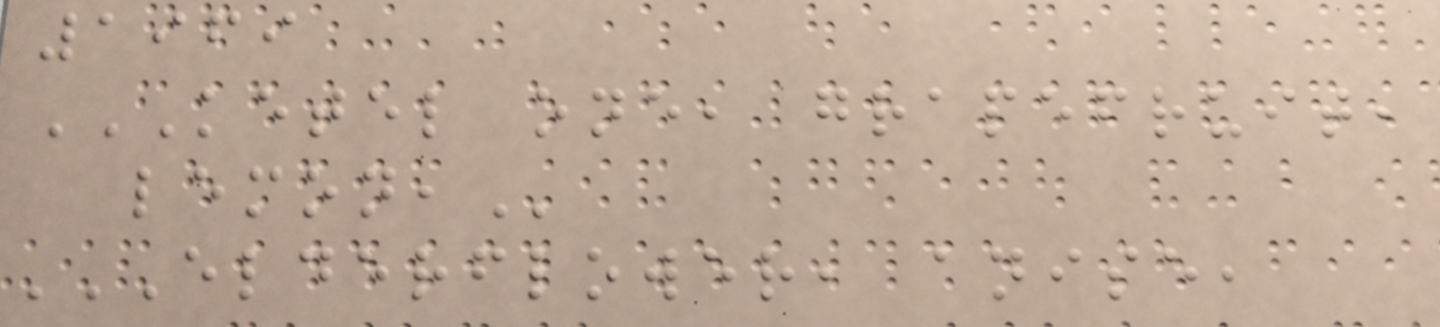1969
KETEL ONE, GRAPEFRUIT,
LEMON,
ELDERFLOWER, ANISE,
